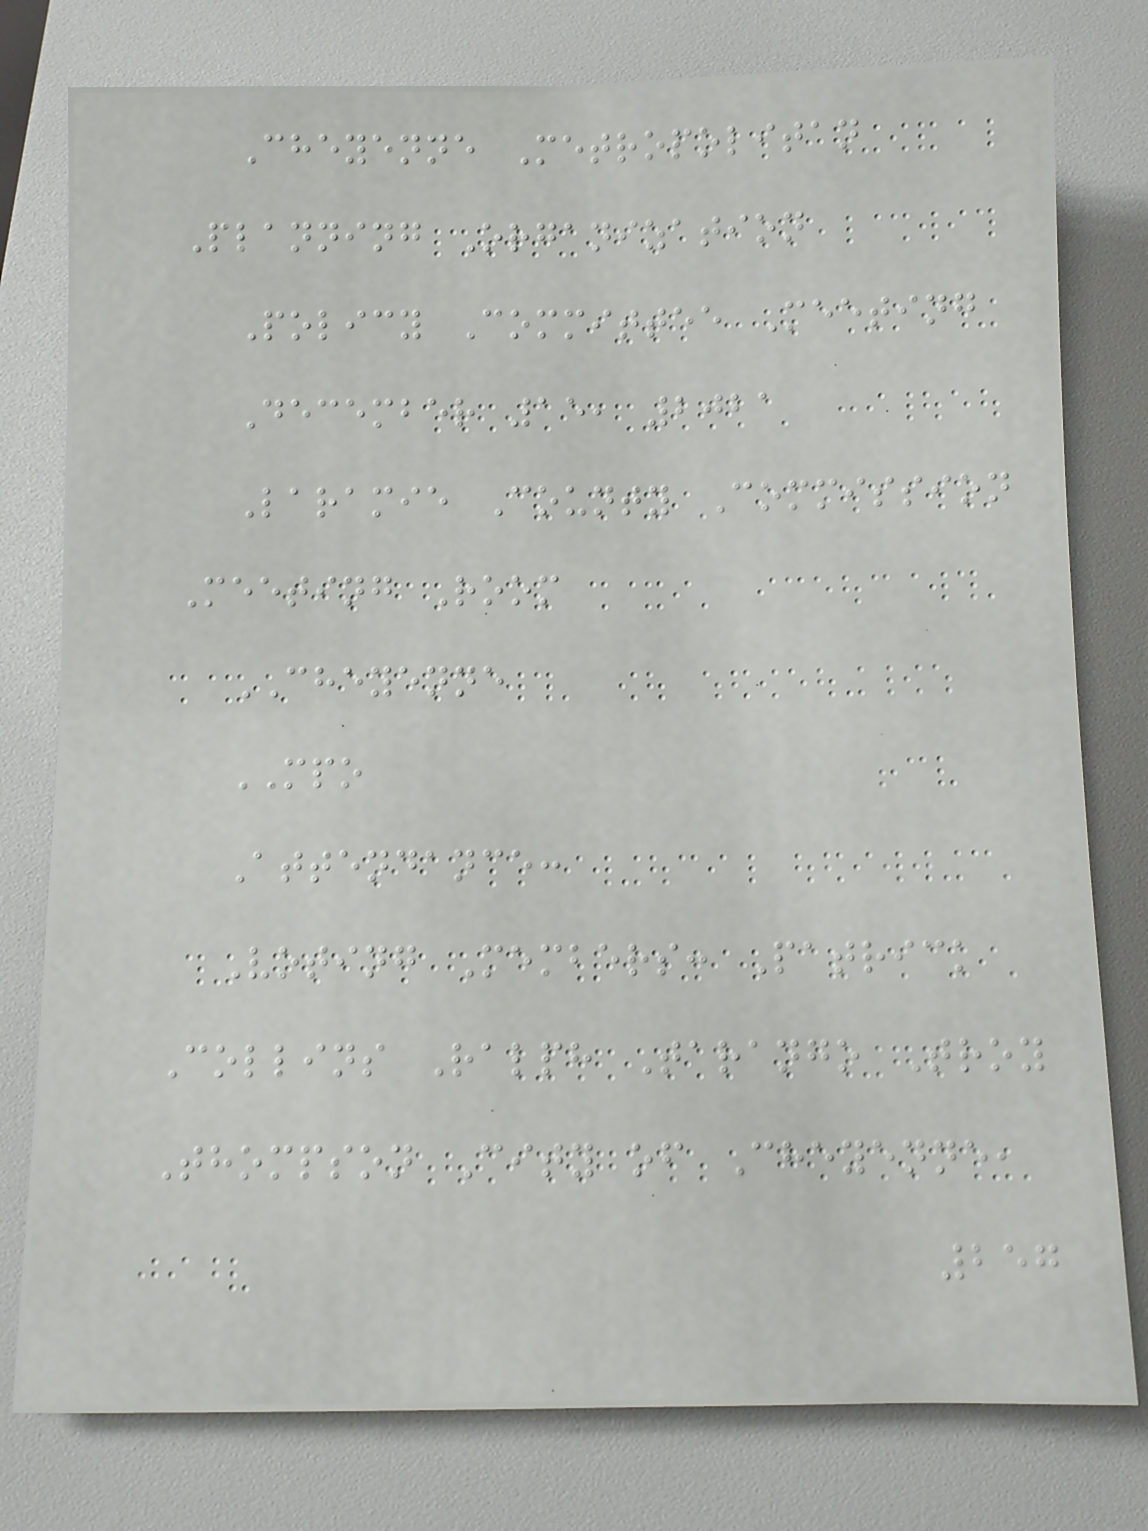Cheyenne Metropolitan
Planning Organization
Policy Committee Meeting
December 15, 2021
Laramie County Commission
Meeting Room
CHEYENNE
MPO
Attendance:
Voting Members: Patrick
Collins Ralph Tarango Troy
Thompson City of Cheyenne,
257
